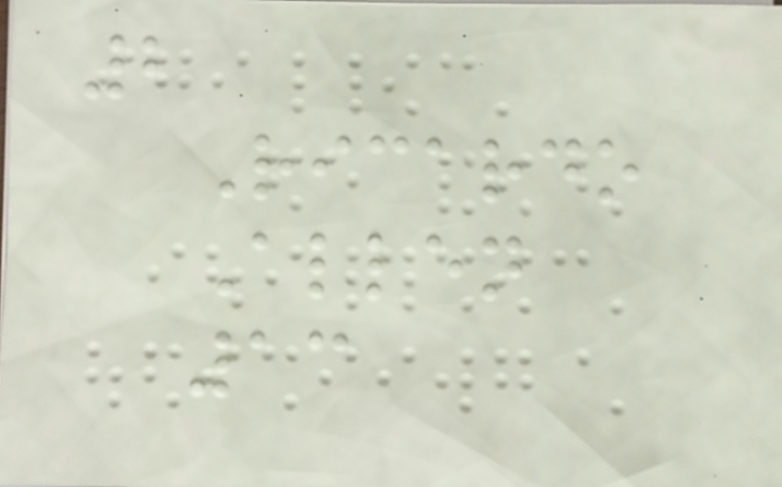2
Ricardo
Allen
13
